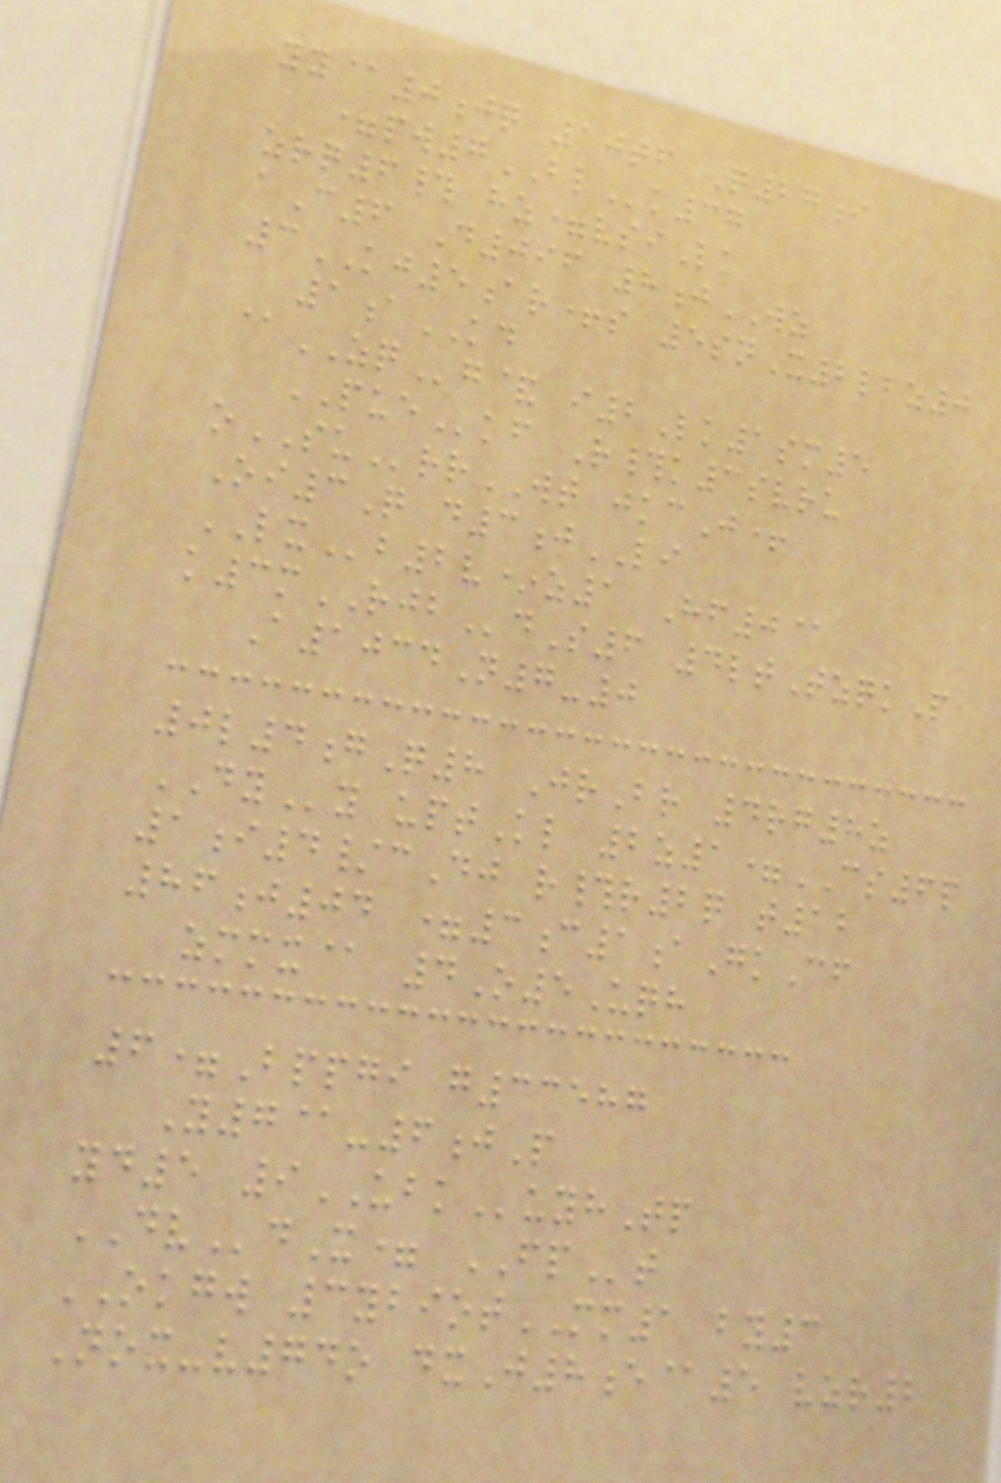yy@0jq 10tf Q27i
=pw7BLk37
zrq6# hz=vsiLk
aC6 D096 8jWZ
3KJ5ar+s 5snX2lbz0
1aKD
@ZQg& i2Lk1sm5
PUEkf R#k3svru
oSUrrWT jkcJ+
Oi3Q d3jLI
LXb2v*z1 Hf0@
k3mRJBdS6 4ltTzqkP
A1034N7-0
0l4gQ8 JrBr 4rg8z
DYy uptKl 2z1=CS6p
1i4/cDj r#r2q t12
86j04 =3c1aGkCf
zmmx@ 4O5Uqh
6=Bppgi g33587
Y7@-6jP
yd5 9UBKuyhTp
DVdX= FPt
OKGW 3ybiotMM1 by3
Nox-v74o dxJ8e@5 vzr2
